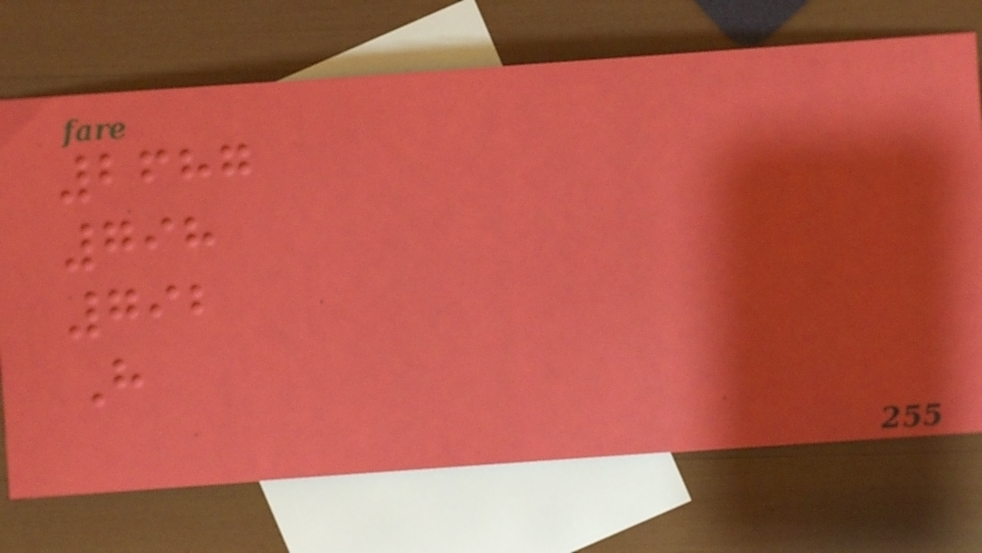2687
798
792
H
